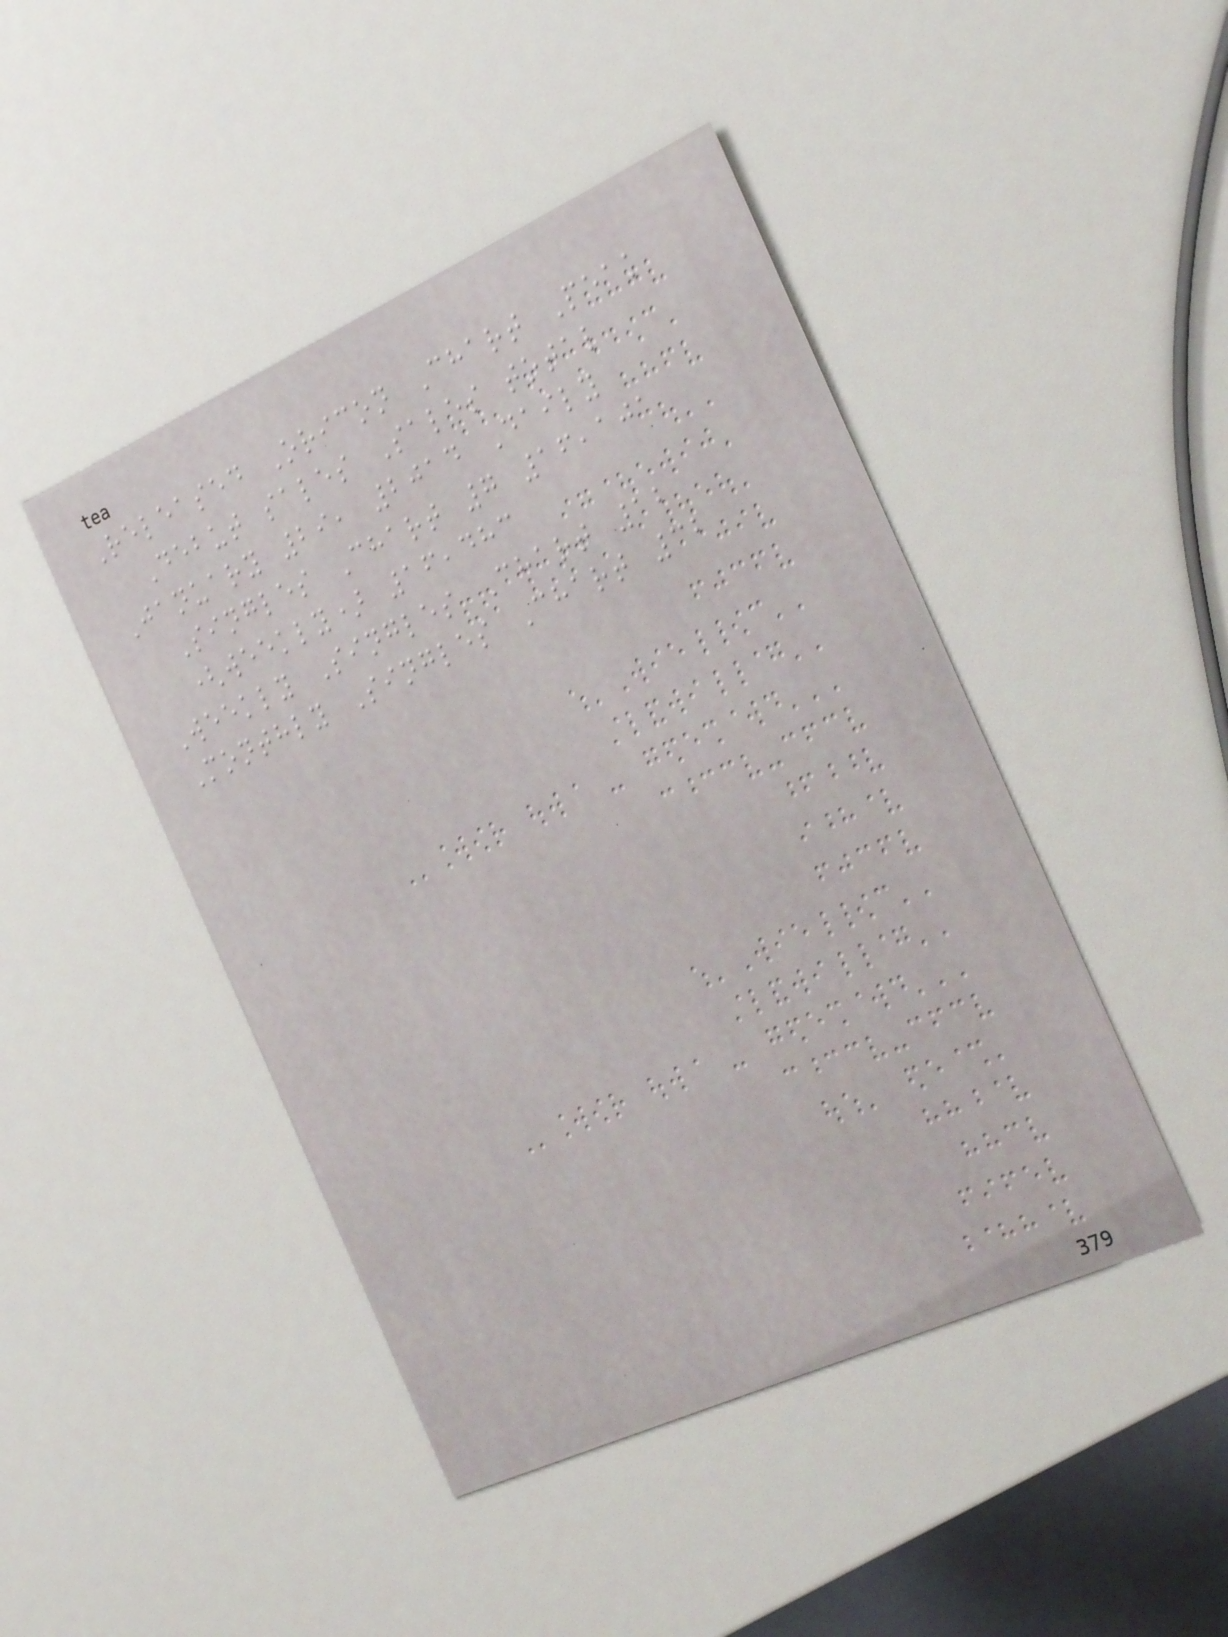Released Oricon Chart Peak
Debut sales Sales total
January 29, 2014 Daily
Singles Chart 7 16,101
(weekly) 16,483
Weekly Singles Chart 12
Monthly Singles Chart 32
